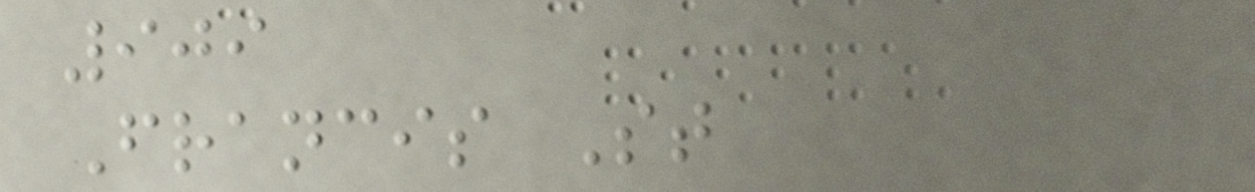909
Francis St
